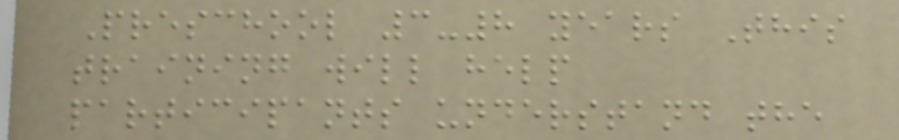Preschool 3-8 years This
training will help
participants understand the
